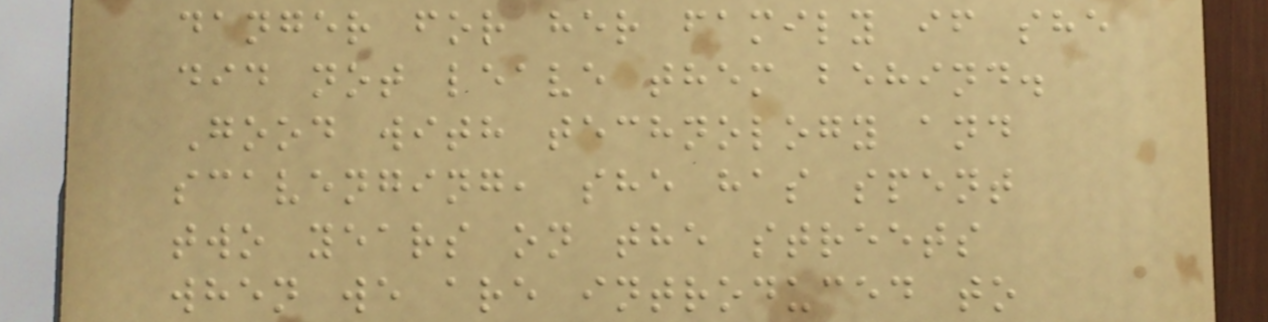danger for her family if she
did not leave them behind.
Good with technology and
scavenging, she has spent
two years on the streets
when we are introduced to
